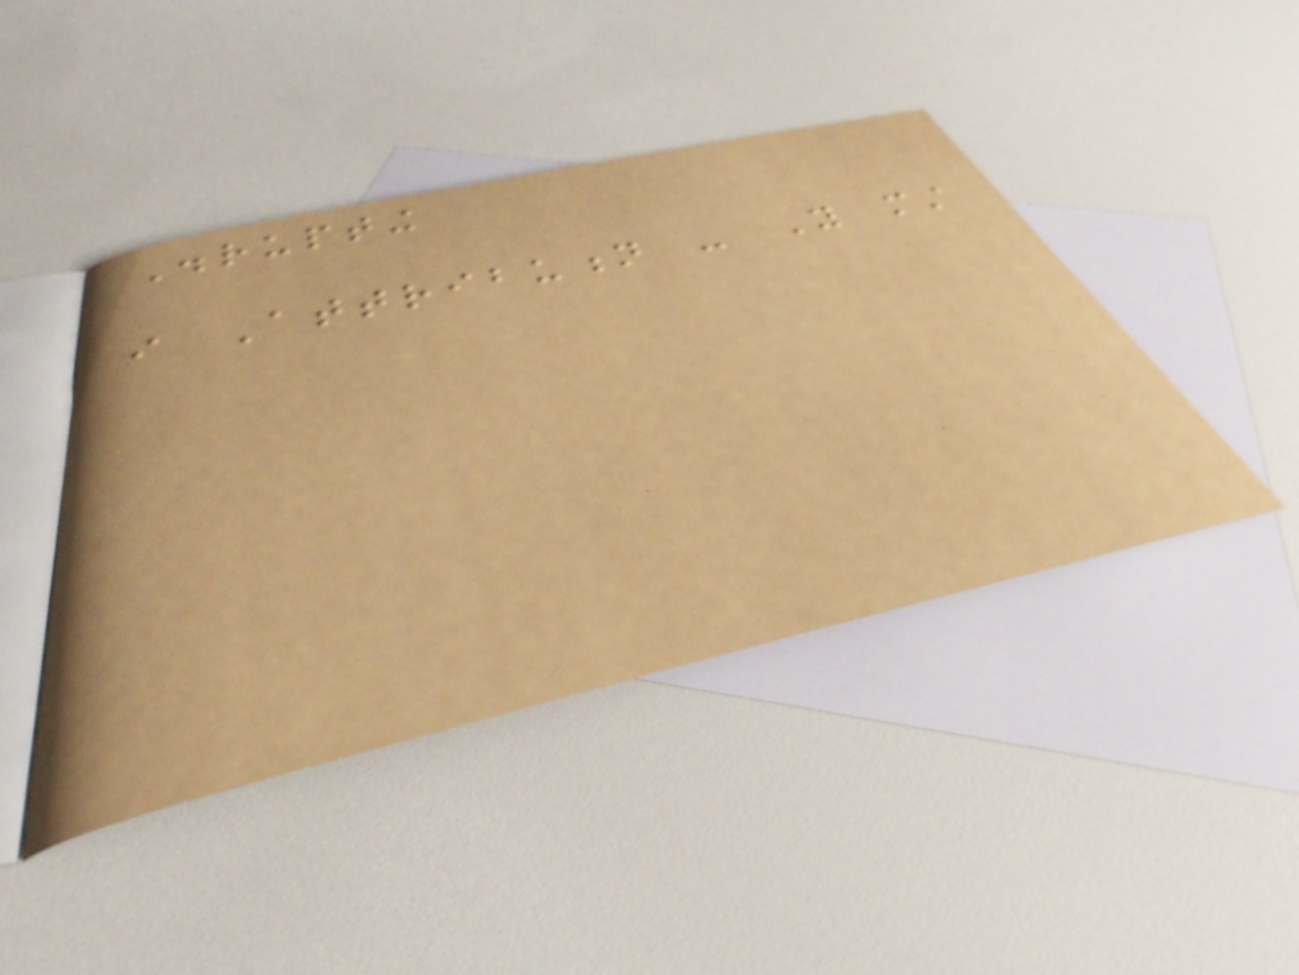Disrupting
i Attribution - You must
